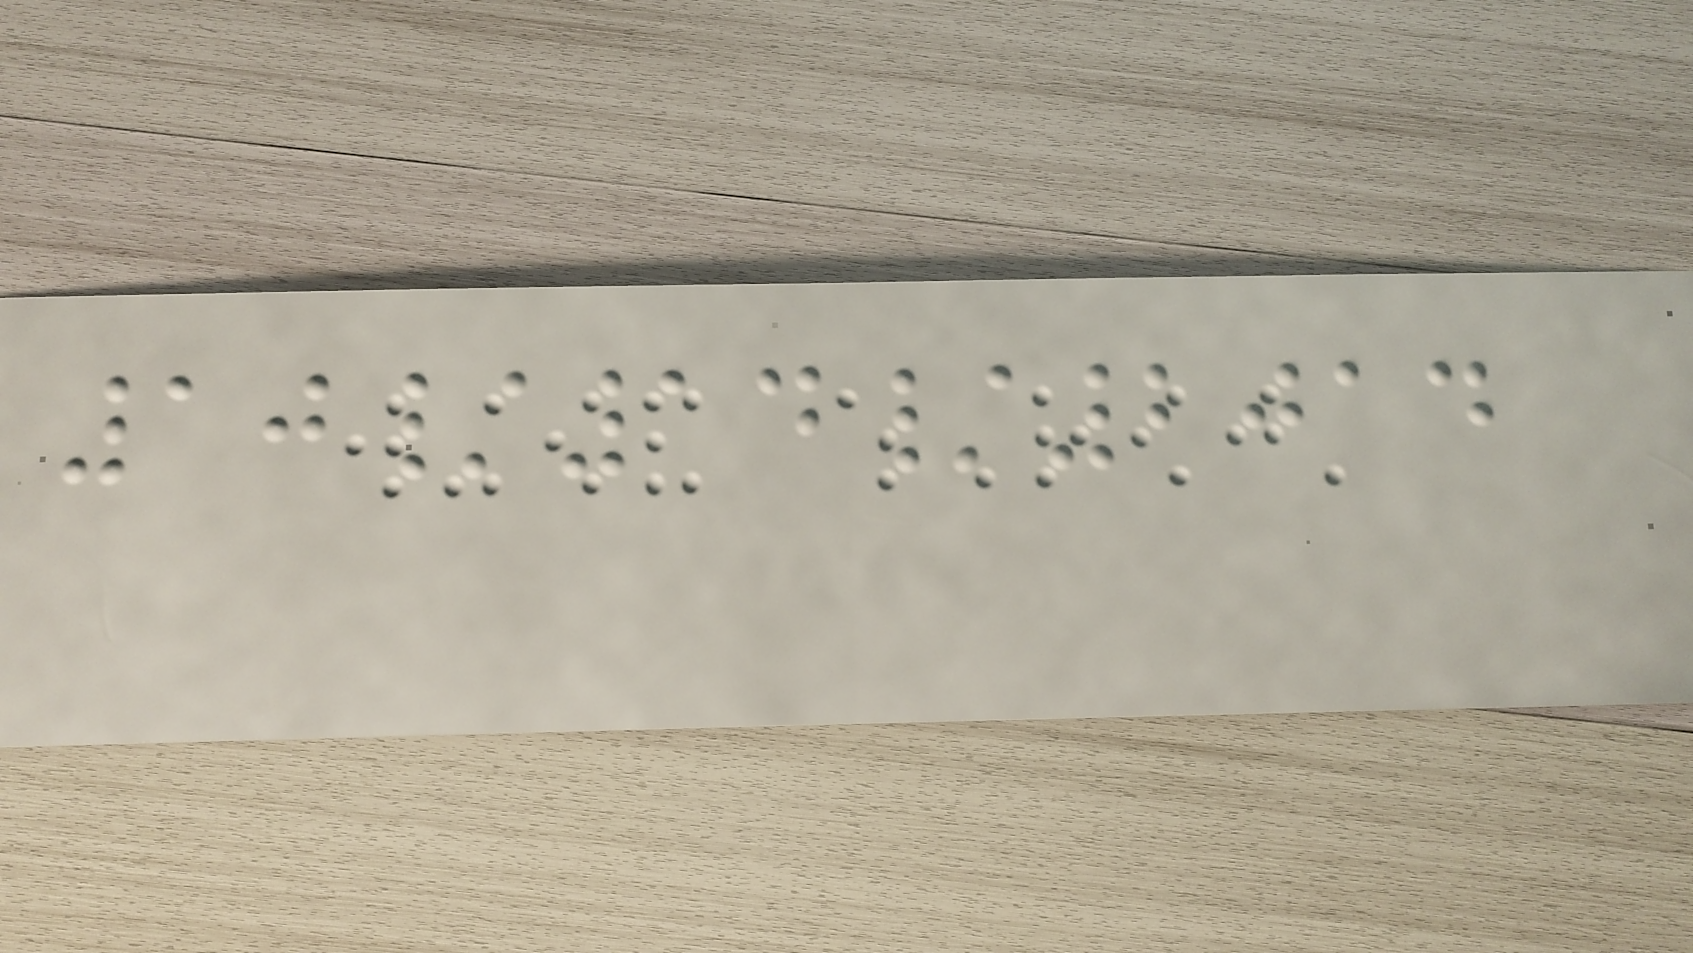10/14/2014
